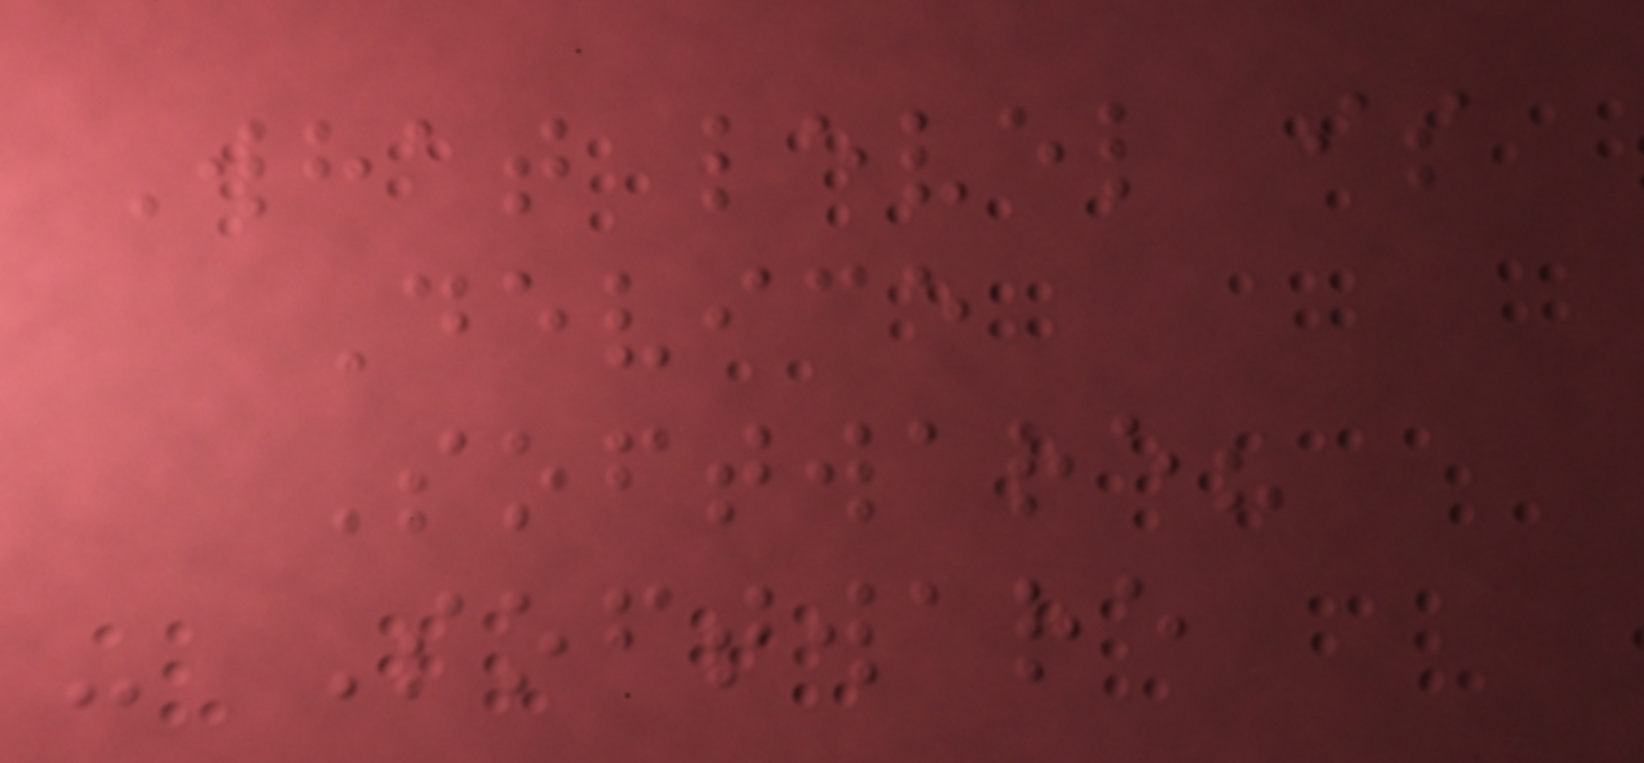What level is
Device
Software?
- Software
